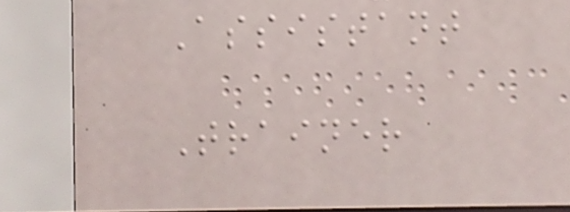Assistant
Trainer
